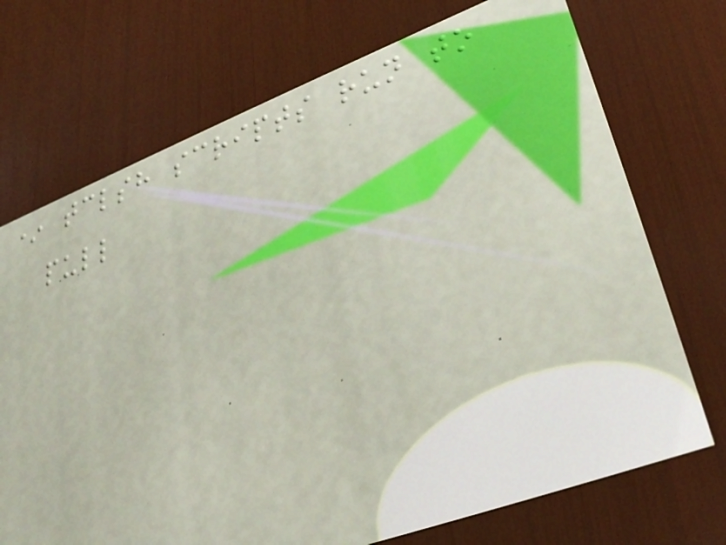* tclsh scripts run to
pull
